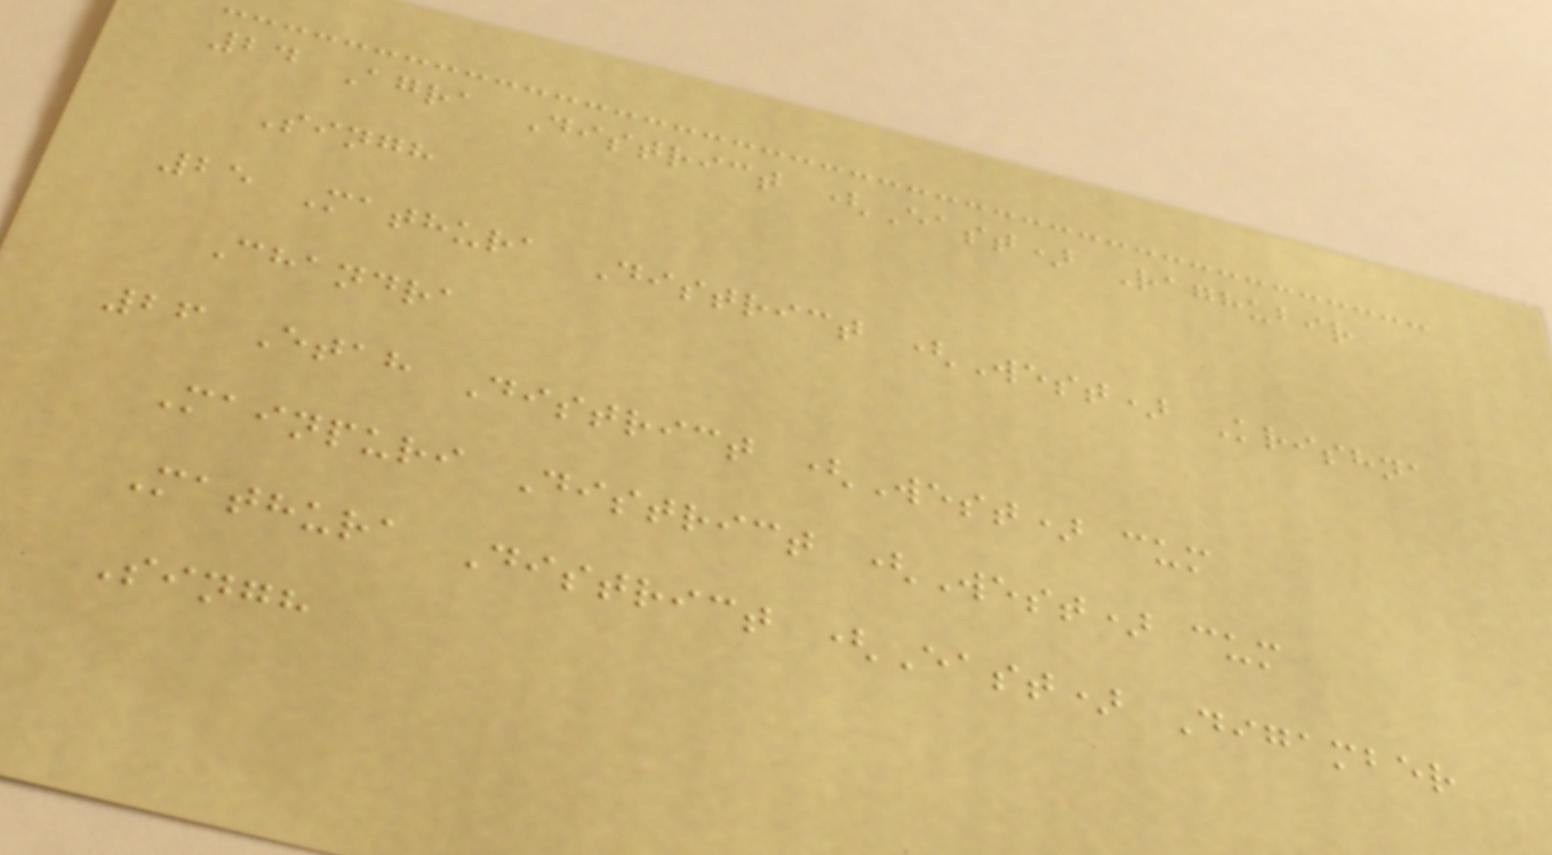24 Agra District (East) Raghubir
Singh
25 Mathura District (West) Krishna
Chandra
26 Etah District (West) cum
Mainpuri District (West) cum
Mathura District (East) Digamber
Singh
